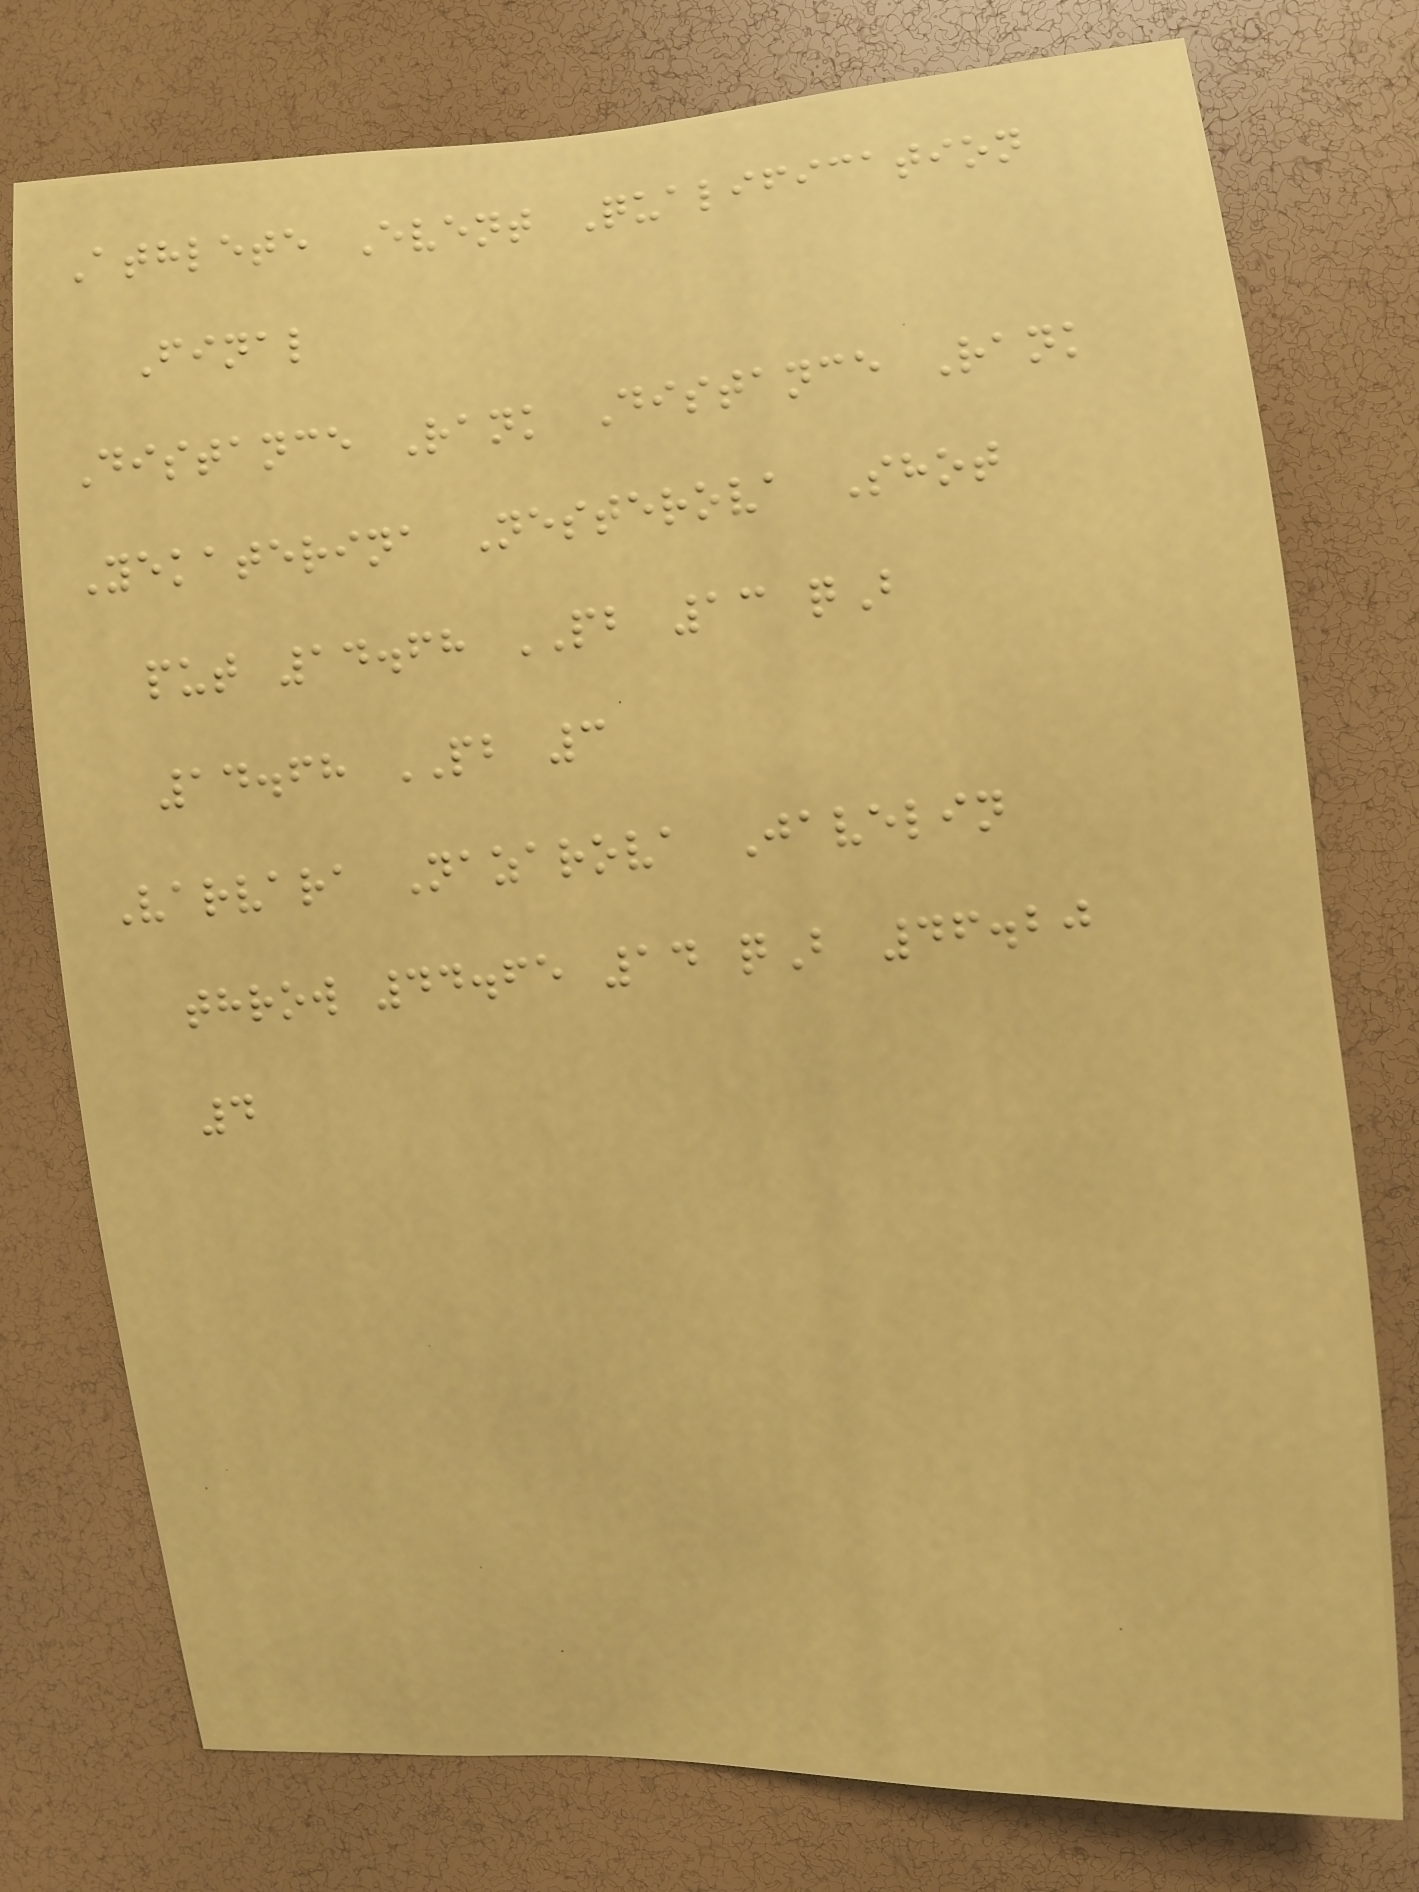Athlete Event Qualification
Final
Distance Rank Distance Rank
Yekaterina Nesterova Shot
put 14.68 PB 13 qB
14.68 PB 3
Varvara Nazarova Javelin
throw 44.65 14 qB 46.20
4
